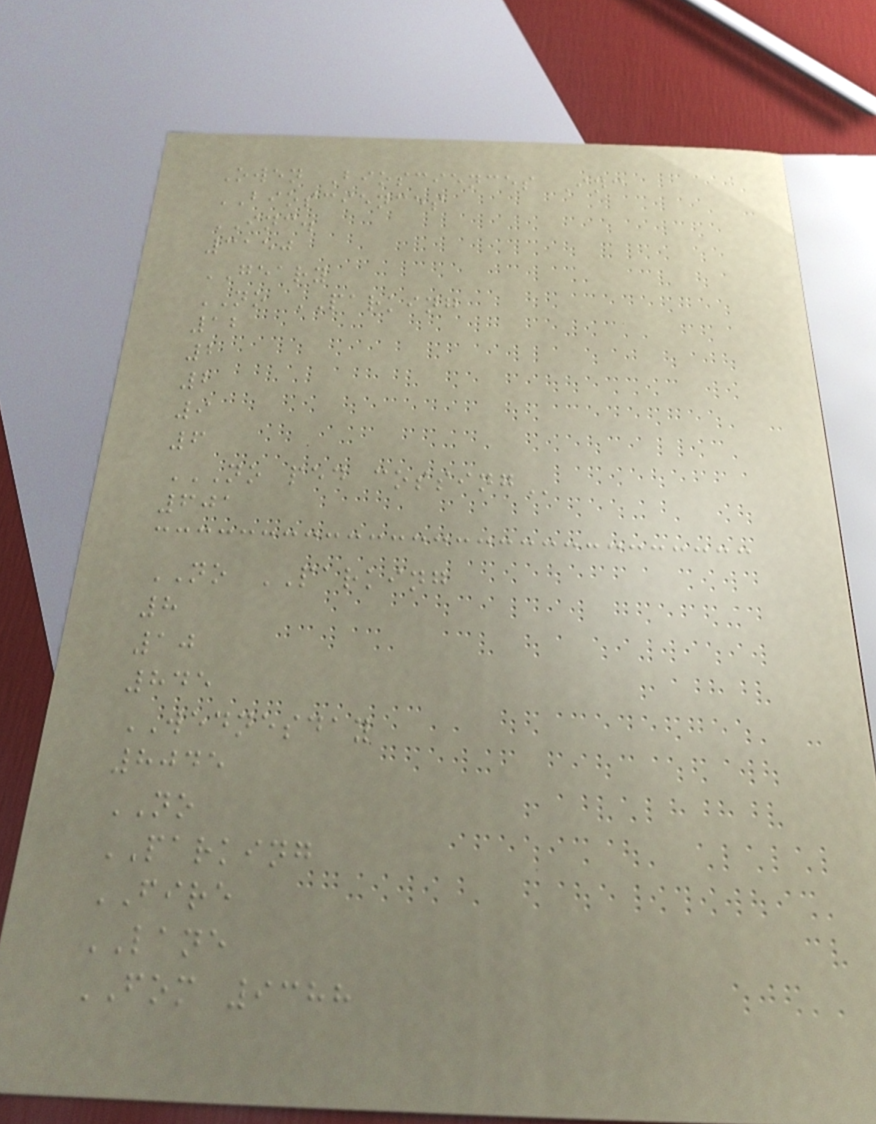Owen Biosciences Inc
BIOSCIENCES
INC.
3150
GEARY
NO PARKING
12
2
2
9
6
NO PED COSSING
601
NO PARKING
8
10
845
WEDNESDAY
8045
NO
PARKING
FIRE
LANE
FOM 9388
